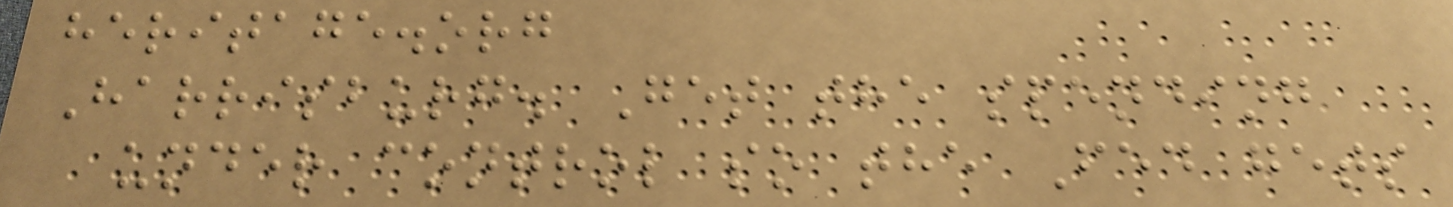heritage.org
Harrisburg. Get the spending
under control so the Fed gets
